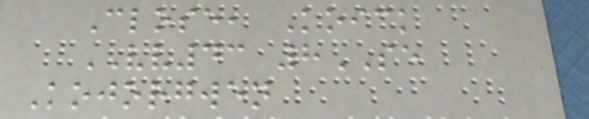Close, Koick
VV43 8SE
Kojorgwen
